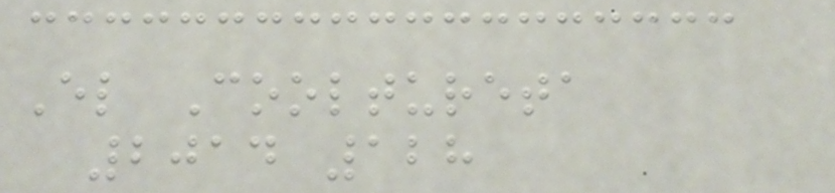El Cooltureta
2014 128
